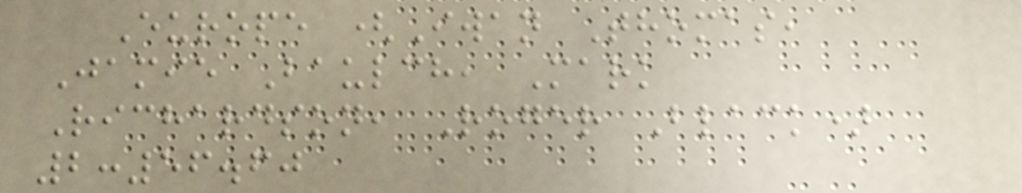Europe (Iwan Thomas,
Jamie Baulch, Mark
Richardson, Roger Black)
2:56.60
